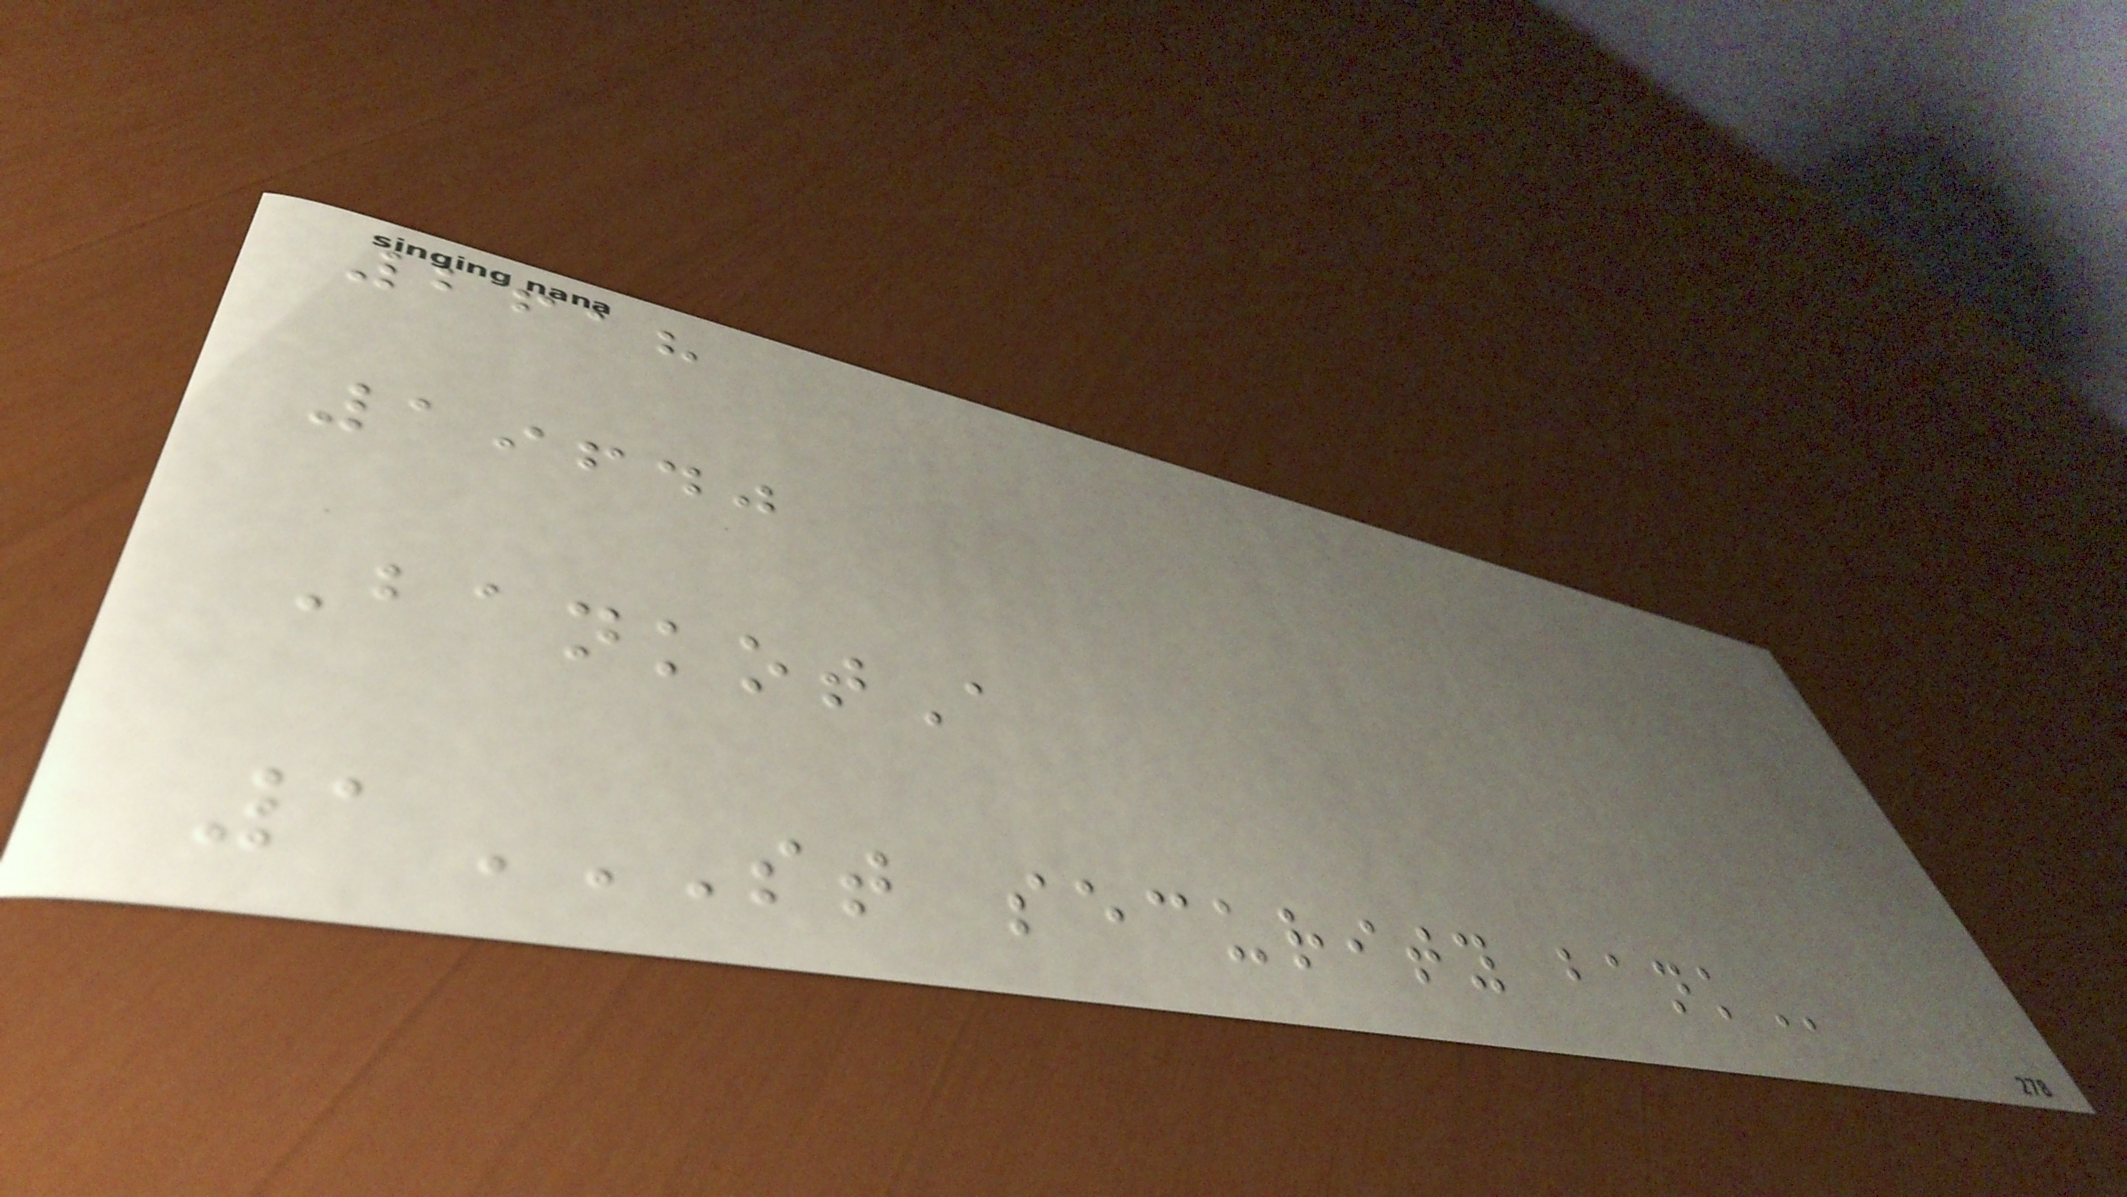2618
19640
BankotA
1ST SECURITY BANK
